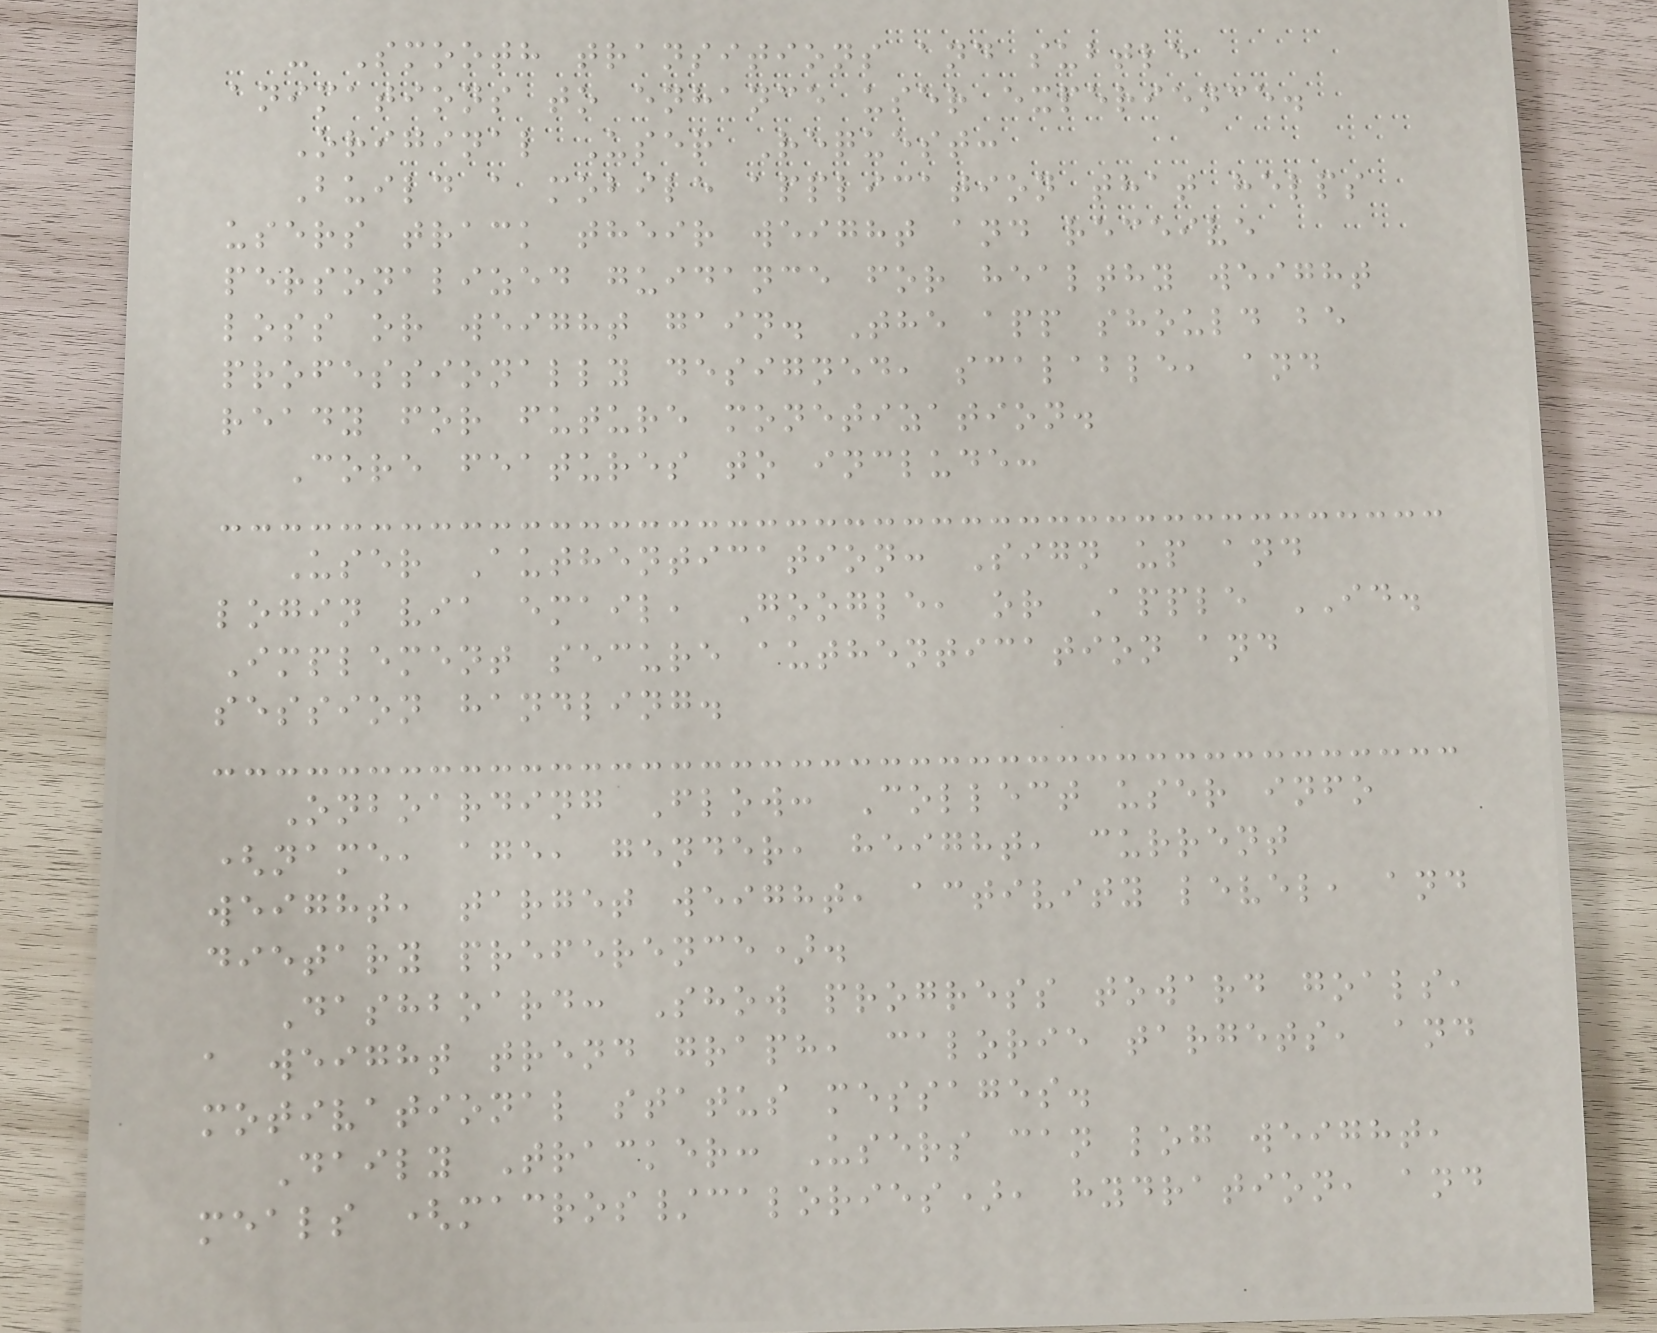- Smooth transitions and subtle
animations to enhance user experience.
Original User Request:
Build a mobile application that helps
users track their weight and receive
personalized guidance for healthy weight
loss or weight gain. The app should be
professionally designed, scalable, and
ready for future monetization.
Core features to include:
User Authentication: Sign up and
login via email, Google, or Apple ID.
Implement secure authentication and
session handling.
Onboarding Flow: Collect user info
(name, age, gender, height, current
weight, target weight, activity level, and
dietary preference).
Dashboard: Show progress toward goals,
a weight trend graph, calorie targets, and
motivational status messages.
Daily Tracker: Users can log weight,
meals (macros/calories), hydration, and
